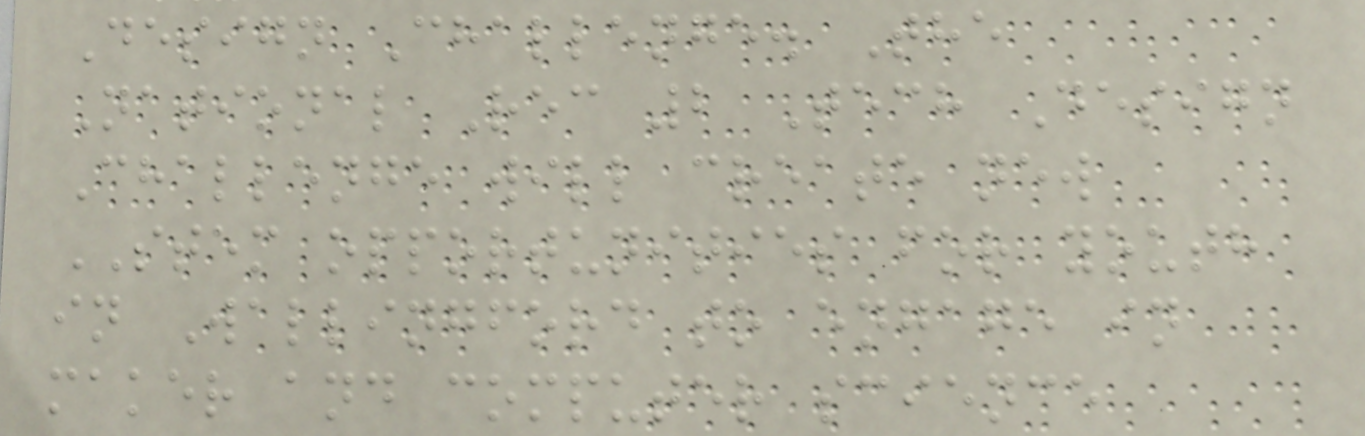Design Challenge. The
National Rec 2 Tech Design
Challenge will create new
STEM opportunities for youth
in Wallingford to engage in
maker and computer science
